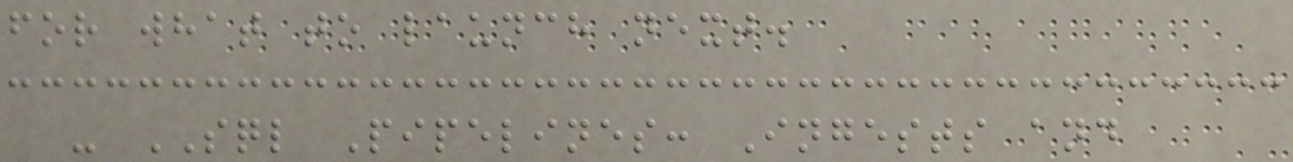for what to launch next.
- SQL Pipelines: Ingests and
